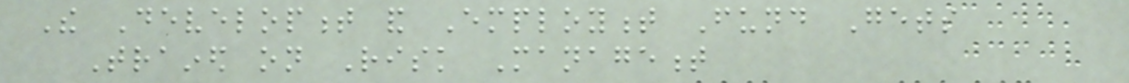The Development and Employment Fund Gets
Trained on Risk Management
